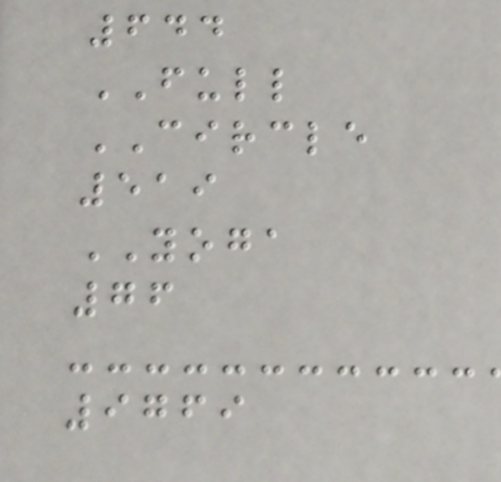644
FULL
CIRCLE
519
YOGA
76
9769
